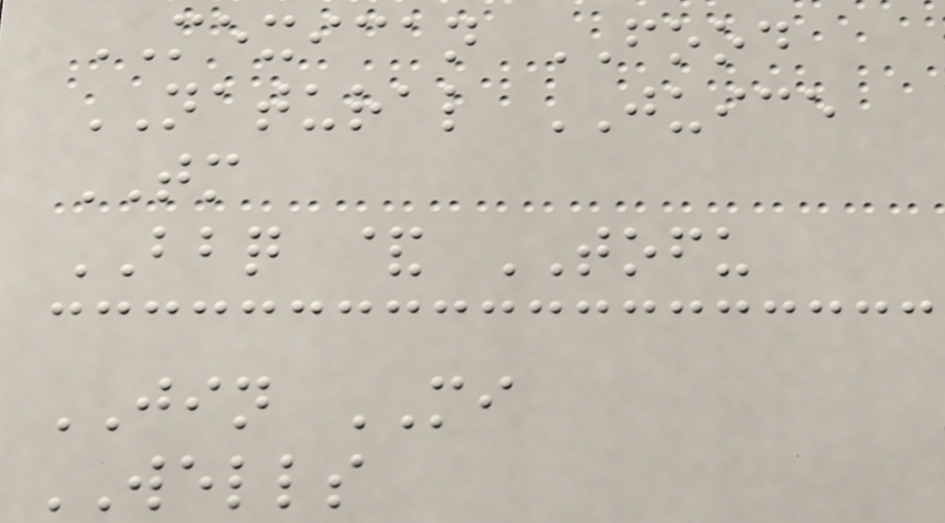MEXICAN FOOD
NATURAL JUICE
TM
BBQ & TOFU
JIN MI
WELLS
